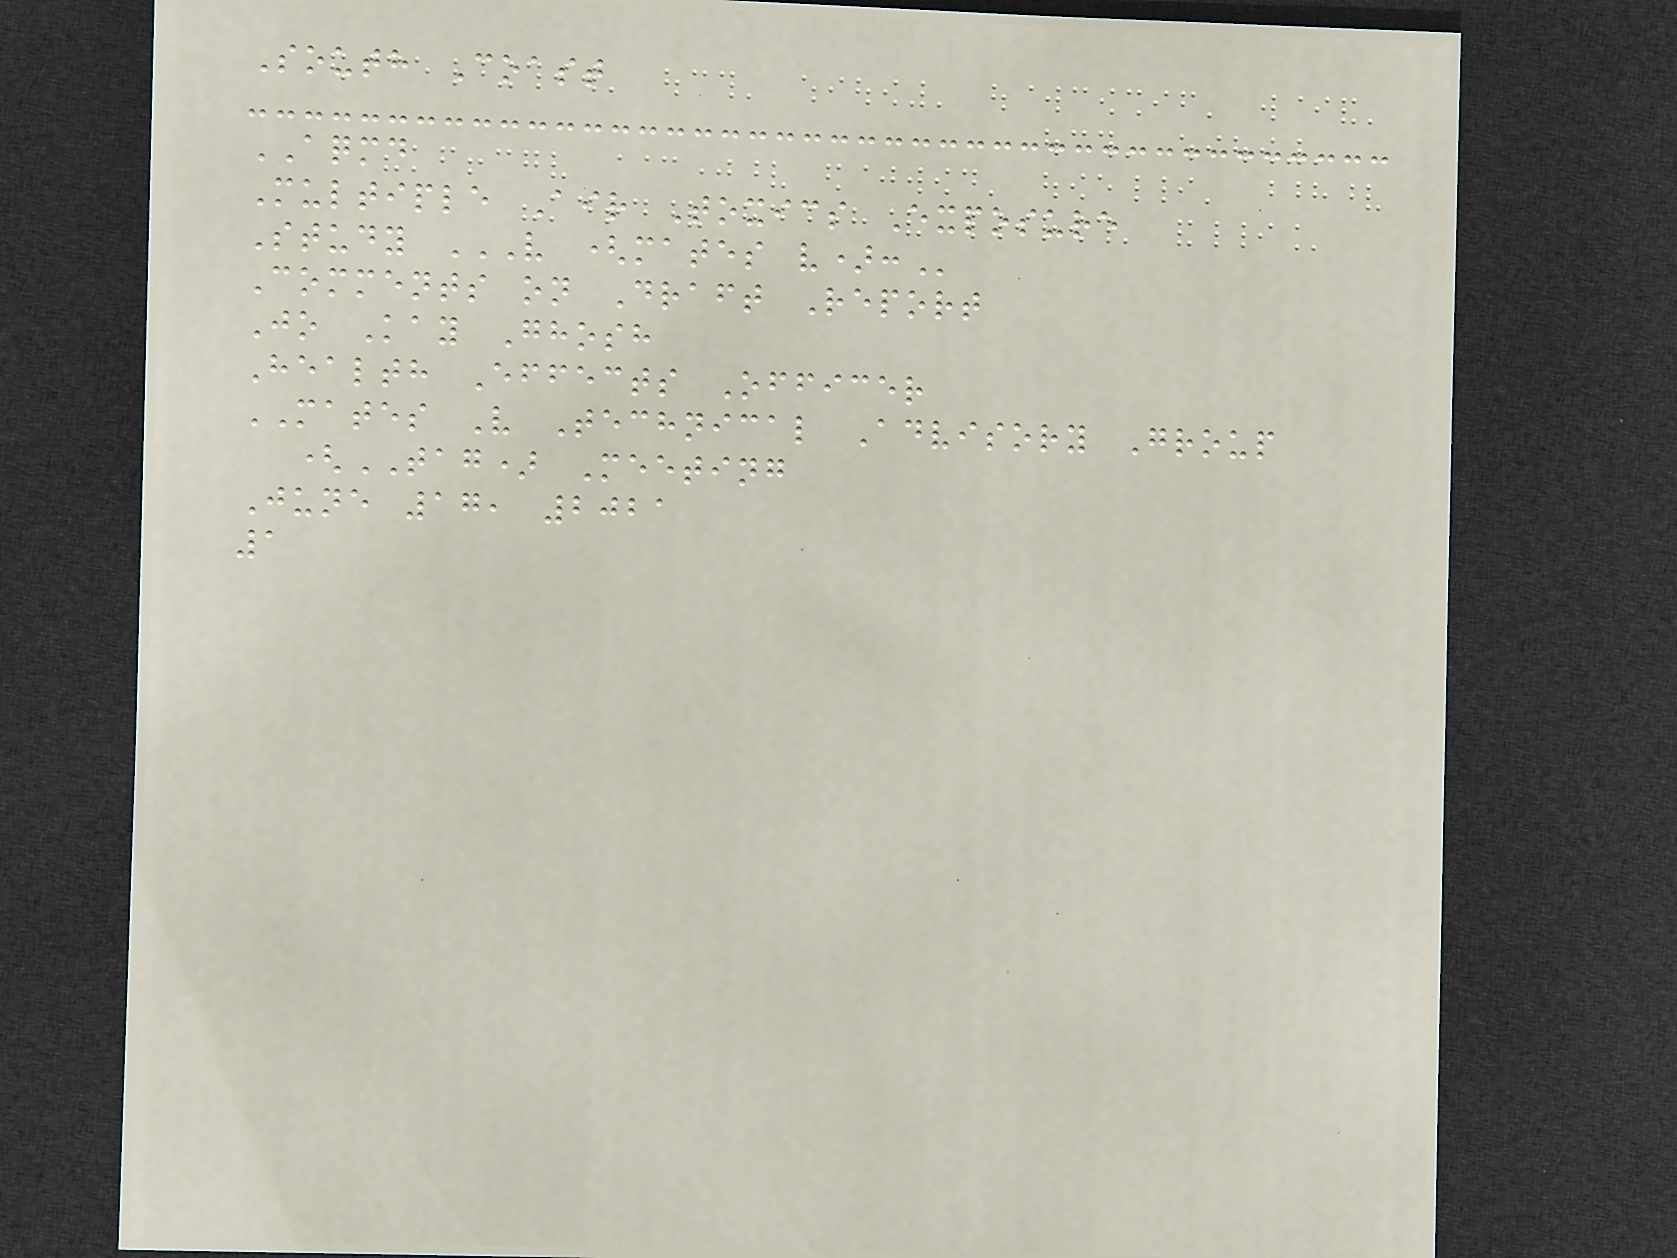South Coast
AQMD
Multiple Air Toxics Exposure
Study V (MATES V):
Comments on Draft Report
Jo Kay Ghosh
Health Effects Officer
MATES V Technical Advisory Group
(TAG) Meeting
June 17, 2021
1
